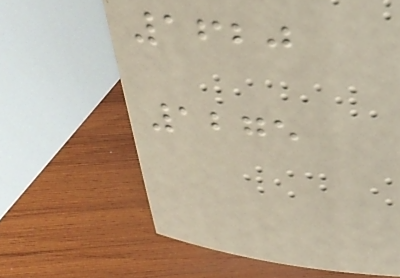1620
1275
